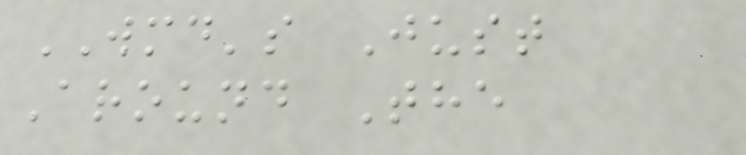WMD's Just
Around The
